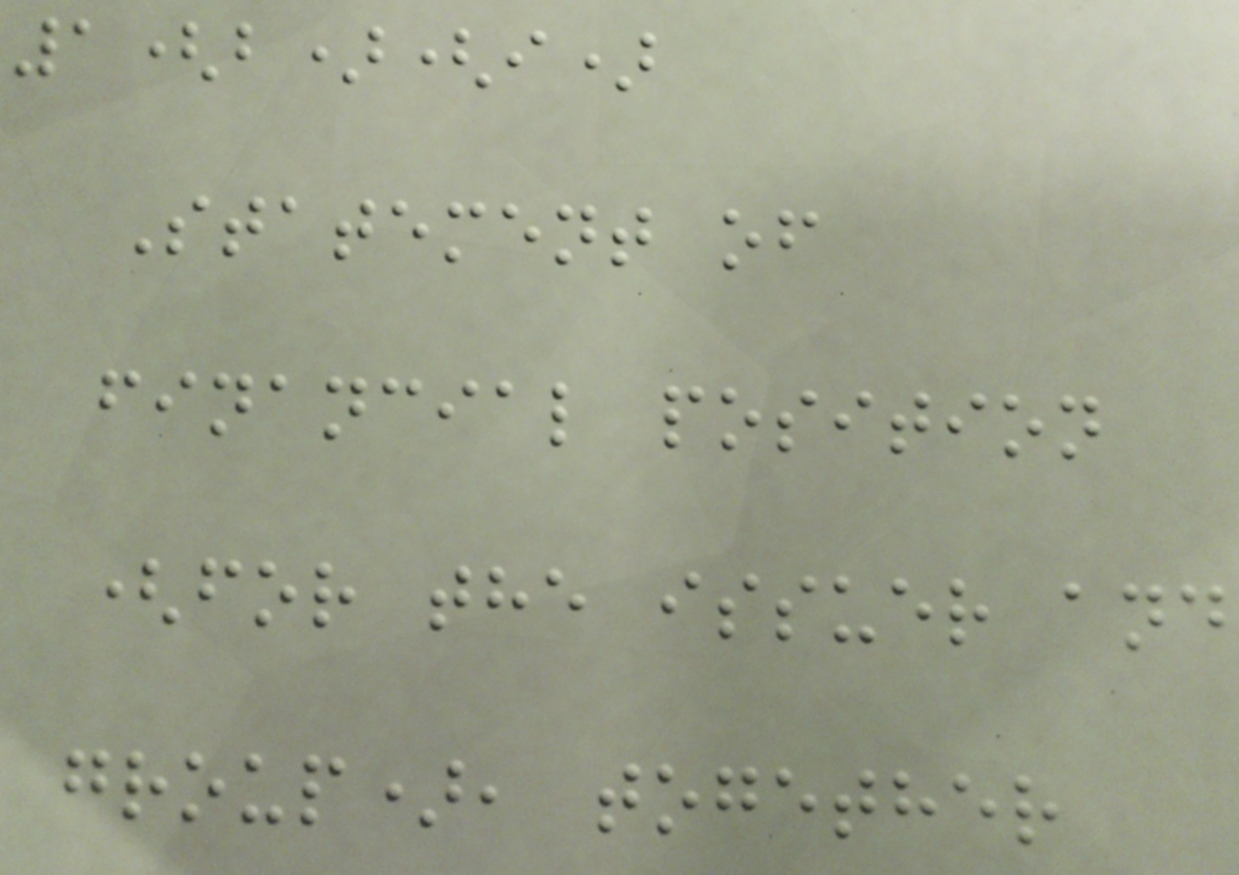1(b)(i)
Statement of
financial position
(for the issuer and
group), together
